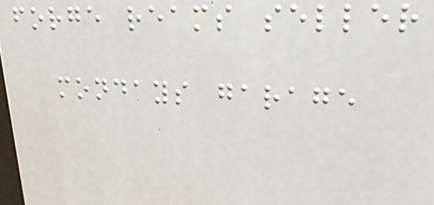forge reams seller
mondays garage
